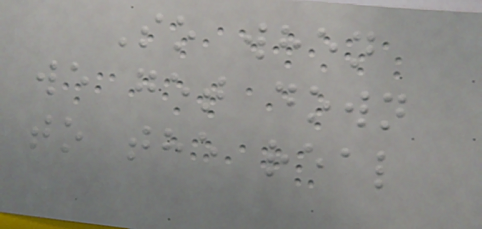So when
we get down
to the real
